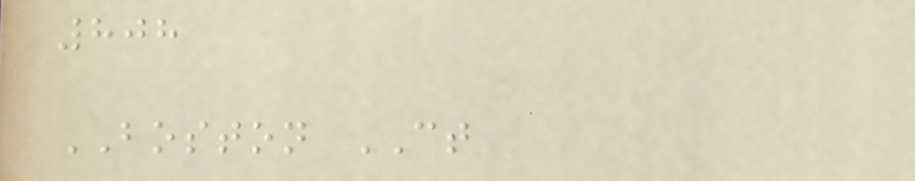808
BOSTON CT
